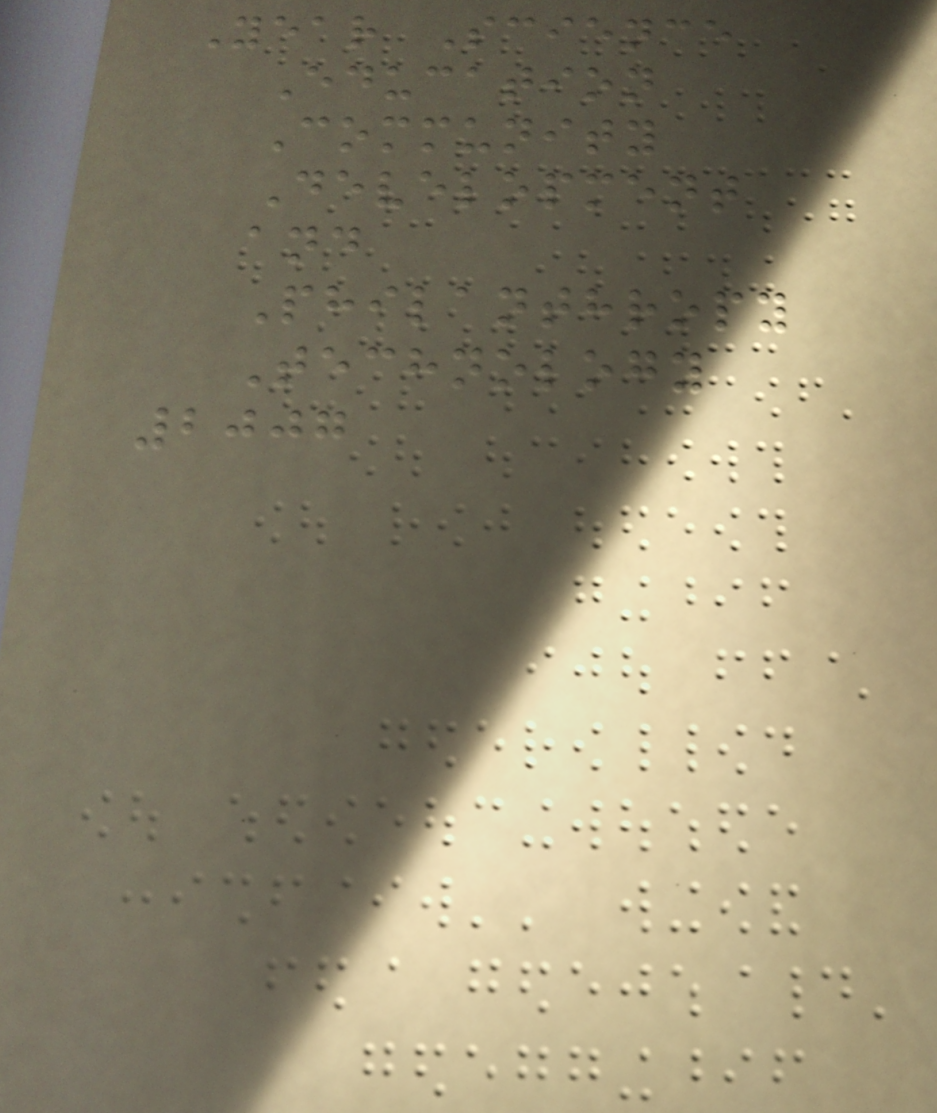Year Science
Education
Community
Development
and
Philanthropy
Technology
2007
